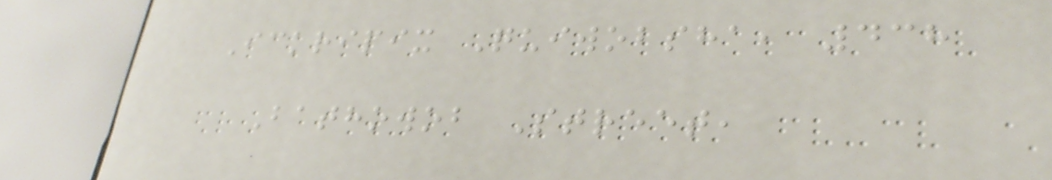Ickripix Quiwobsha, 438
Bathowob Street,
